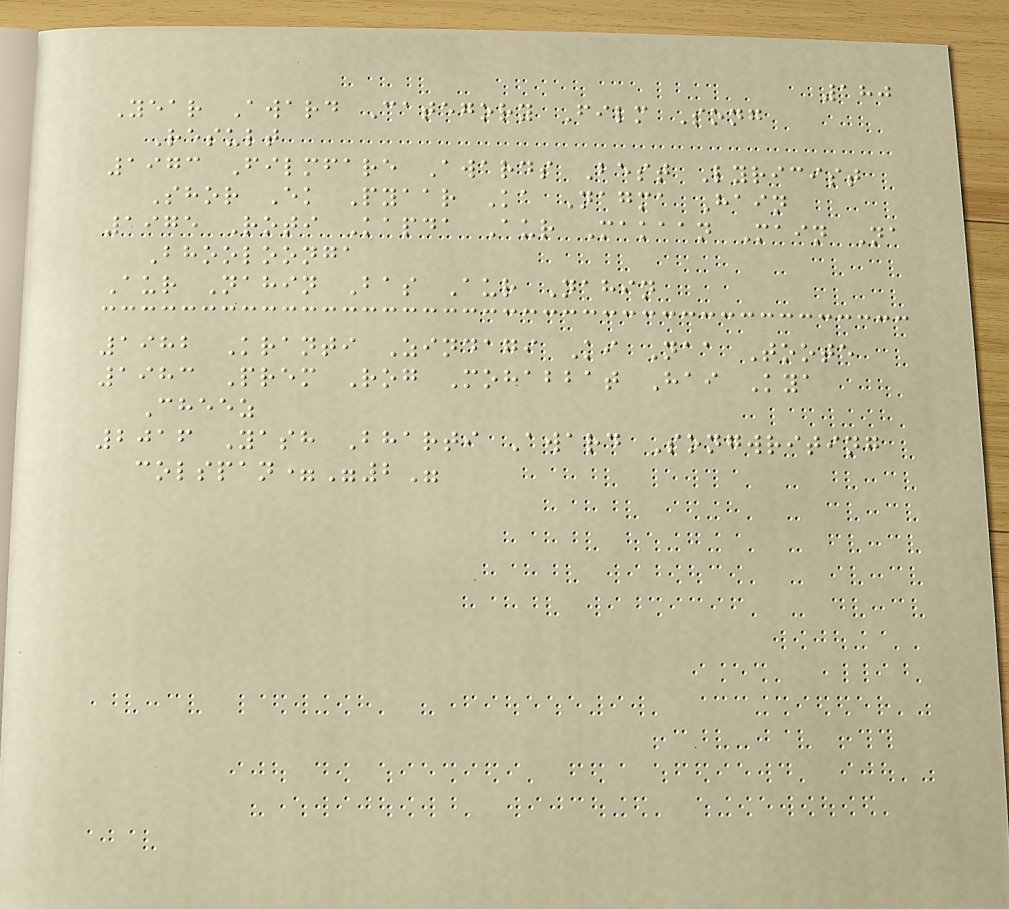180
Year Award Category Film Song
Result
1973 Filmfare Awards Best Lyricist
Shor Ek Pyaar Ka Nagma Hain
1975 Roti Kapda Aur Makaan Main Na
Bhooloonga
Aur Nahin Bas Aur Nahin
1982 Kranti Zindagi Ki Naa Toote
1983 Prem Rog Mohabbat Hai Kya
Cheez
2016 Yash Bharti Award Songwriting
colspan="2"
